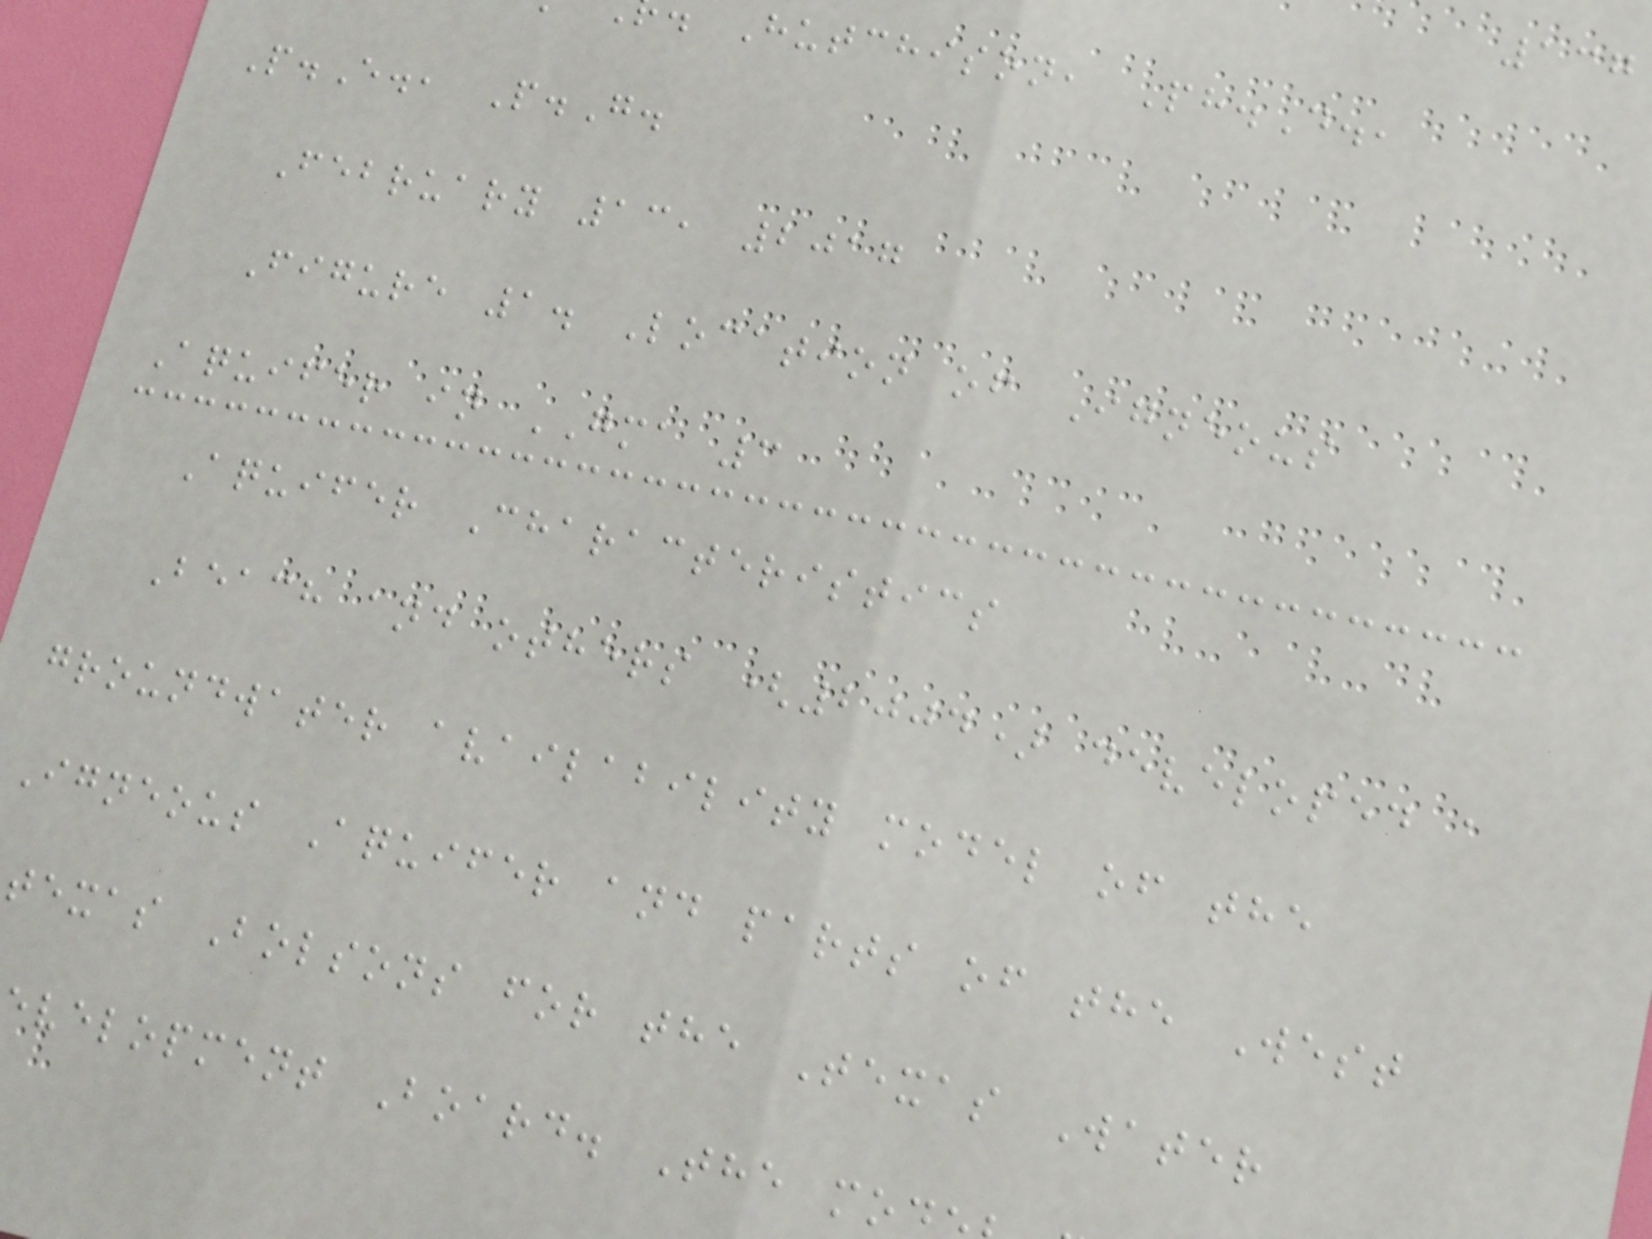137
Hutchison, Ph.D.,
P.E., P.G.
February 13, 2017
Figure 1. Location of Igneous
Aquifer in GMA 3
Aquifer Characteristics
Beach and others (2004) developed a
groundwater availability model of the
Igneous Aquifer and parts of the West
texas Bolsons for the Texas Water
evelopment Board. The mo
